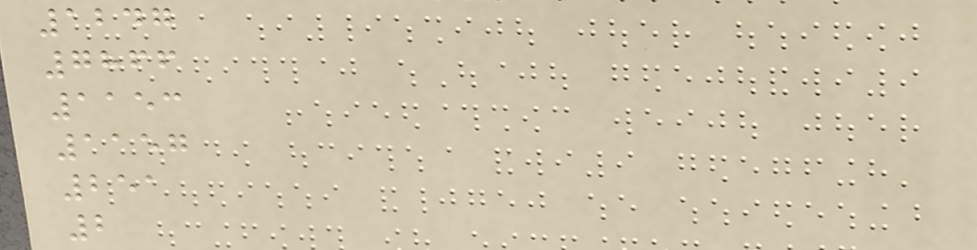1247
7866
1153
1157
251
2
